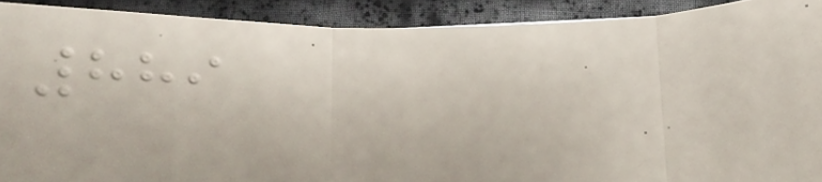889
